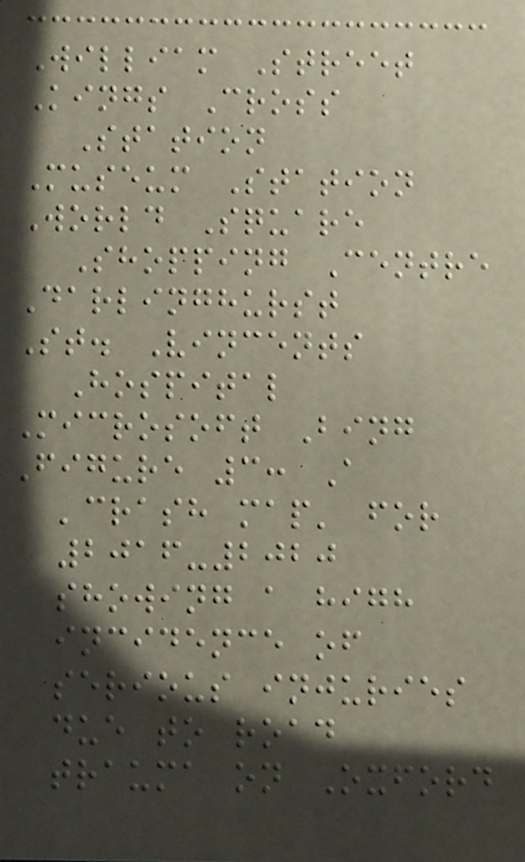William Street
Kings Cross
Station
Museum Station
World Square
Shopping Centre
Darlinghurst
St. Vincents
Hospital
Microsoft Bing
Figure 3: A
'crash map' for
2016-2020
showing a high
incidence of
serious injuries
due to road
trauma on Oxford
